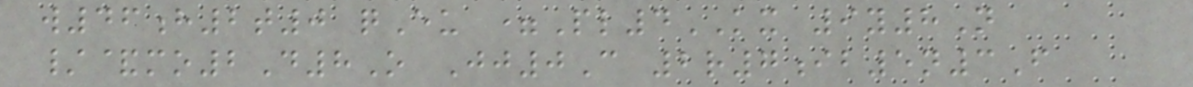w46h2t0 qEu =Pl4KX 9y8N
/&mo2D8O Jj0C 2r7ib5n3F
